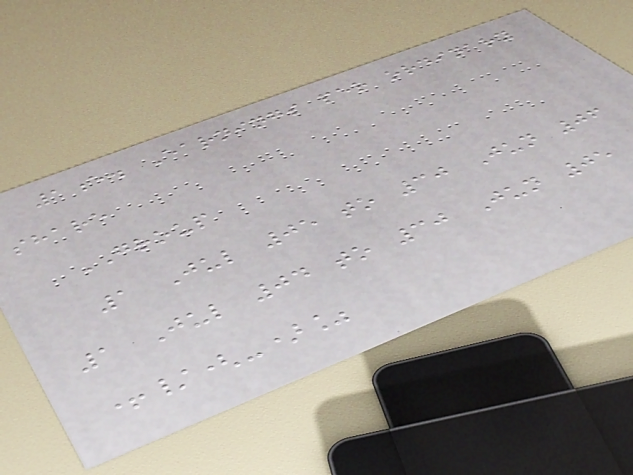1e. Earnings per ordinary
share
GROUP
1 Jul 05 to 30 Jun 06
1 Jul 04 to 30 Jun 05
+/(-)%
